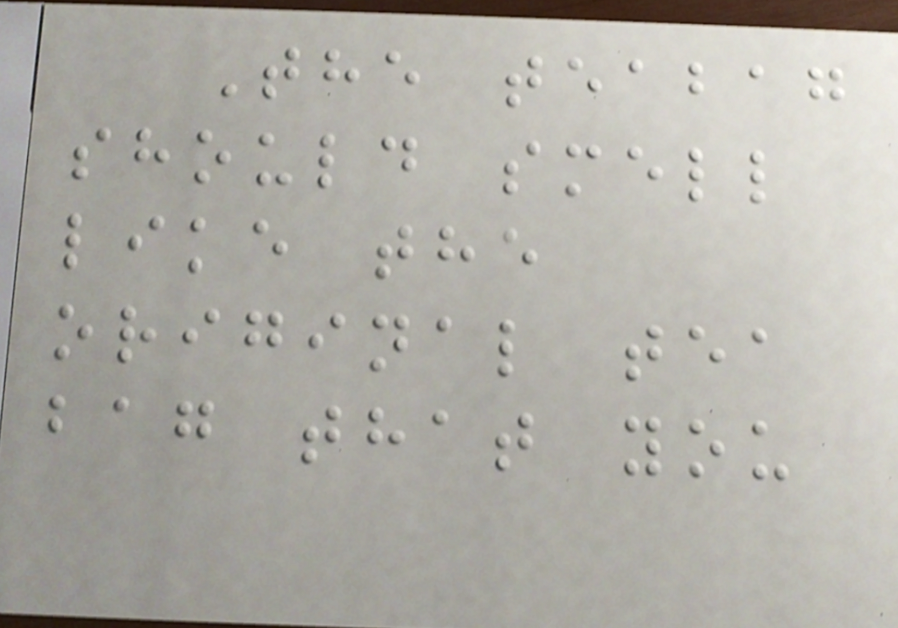The teabag
should smell
like the
original tea
bag that you
